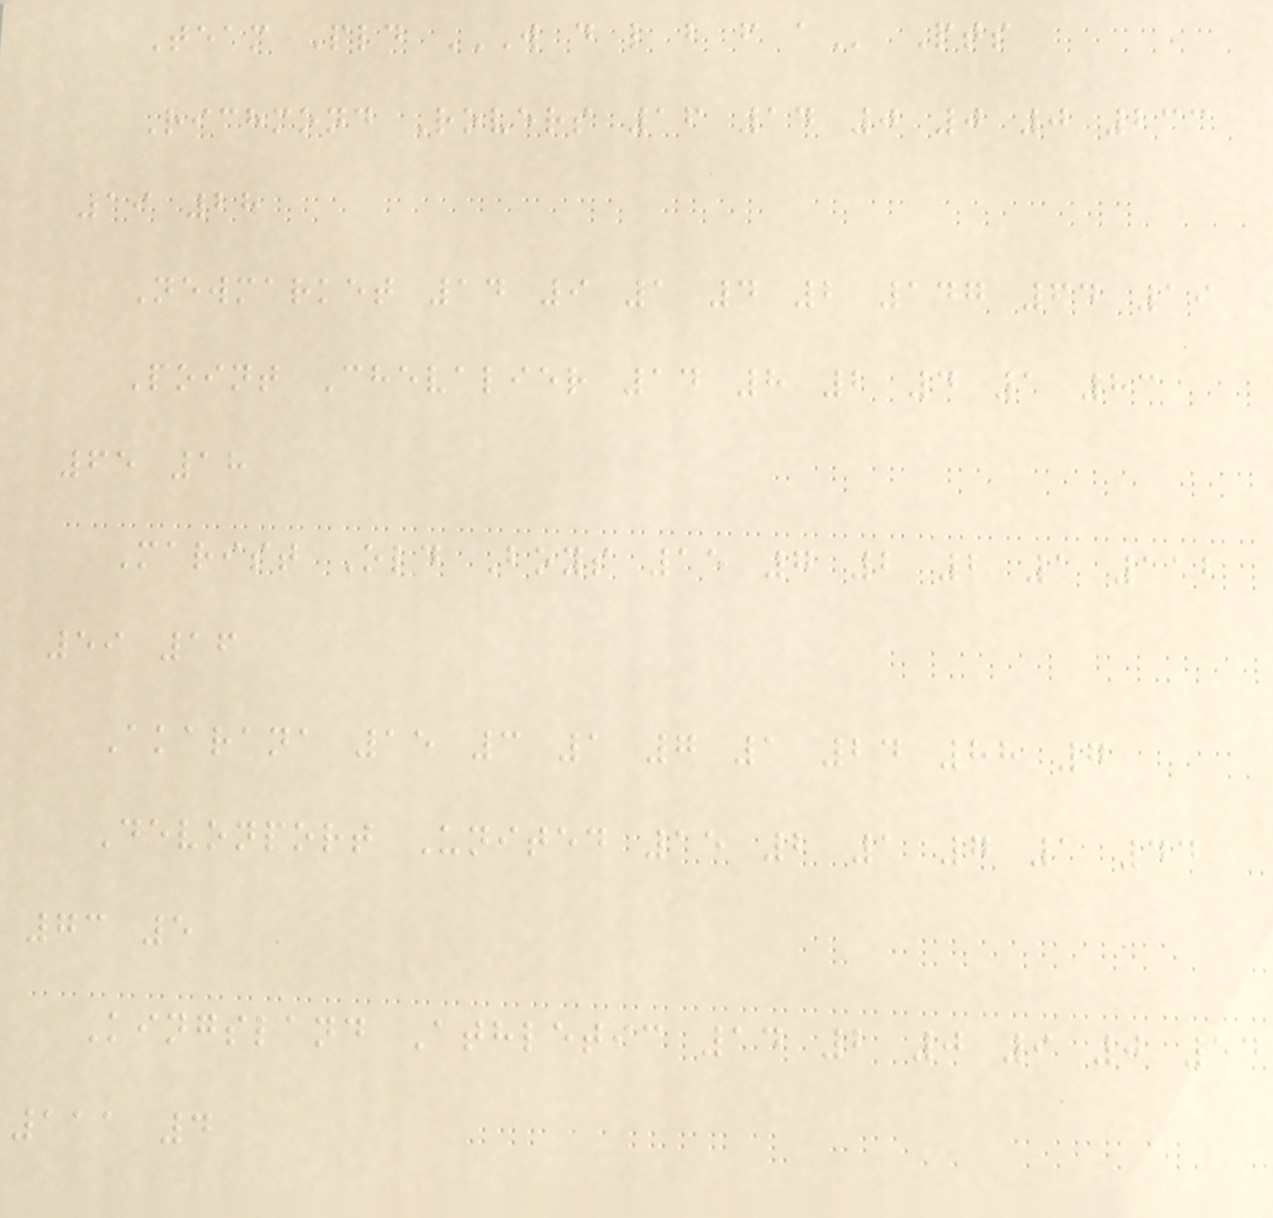Team Pld W D L B F A Pts
Richmond Rovers 16 14 0 0 0 233
19 28
Newmarket 14 9 1 4 2 147 64 19
Point Chevalier 14 8 2 4 1 83
65 18
Marist Old Boys 15 7 2 2 1 112
59 16
Akarana 15 3 1 7 1 24 88 7
Devonport United 15 2 1 7 1 44
73 5
Kingsland Athletic 14 2 0 9 0 54
111 4
